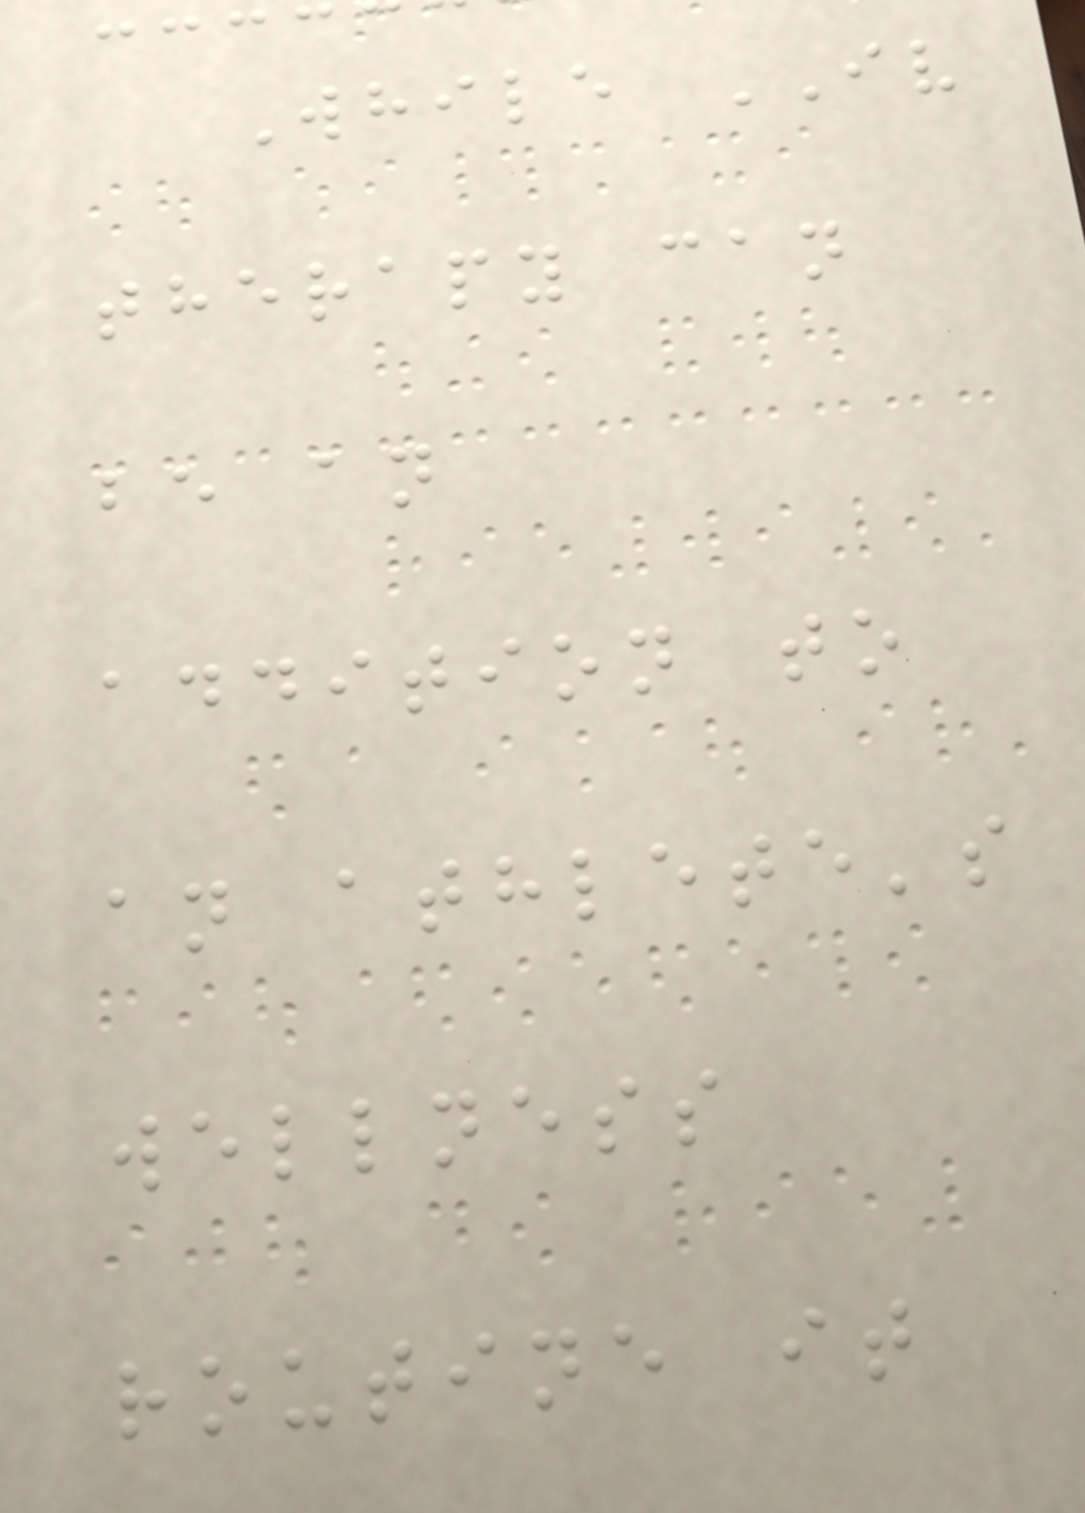While IV
therapy can
be an
addition to
an athlete's
wellness
routine it
